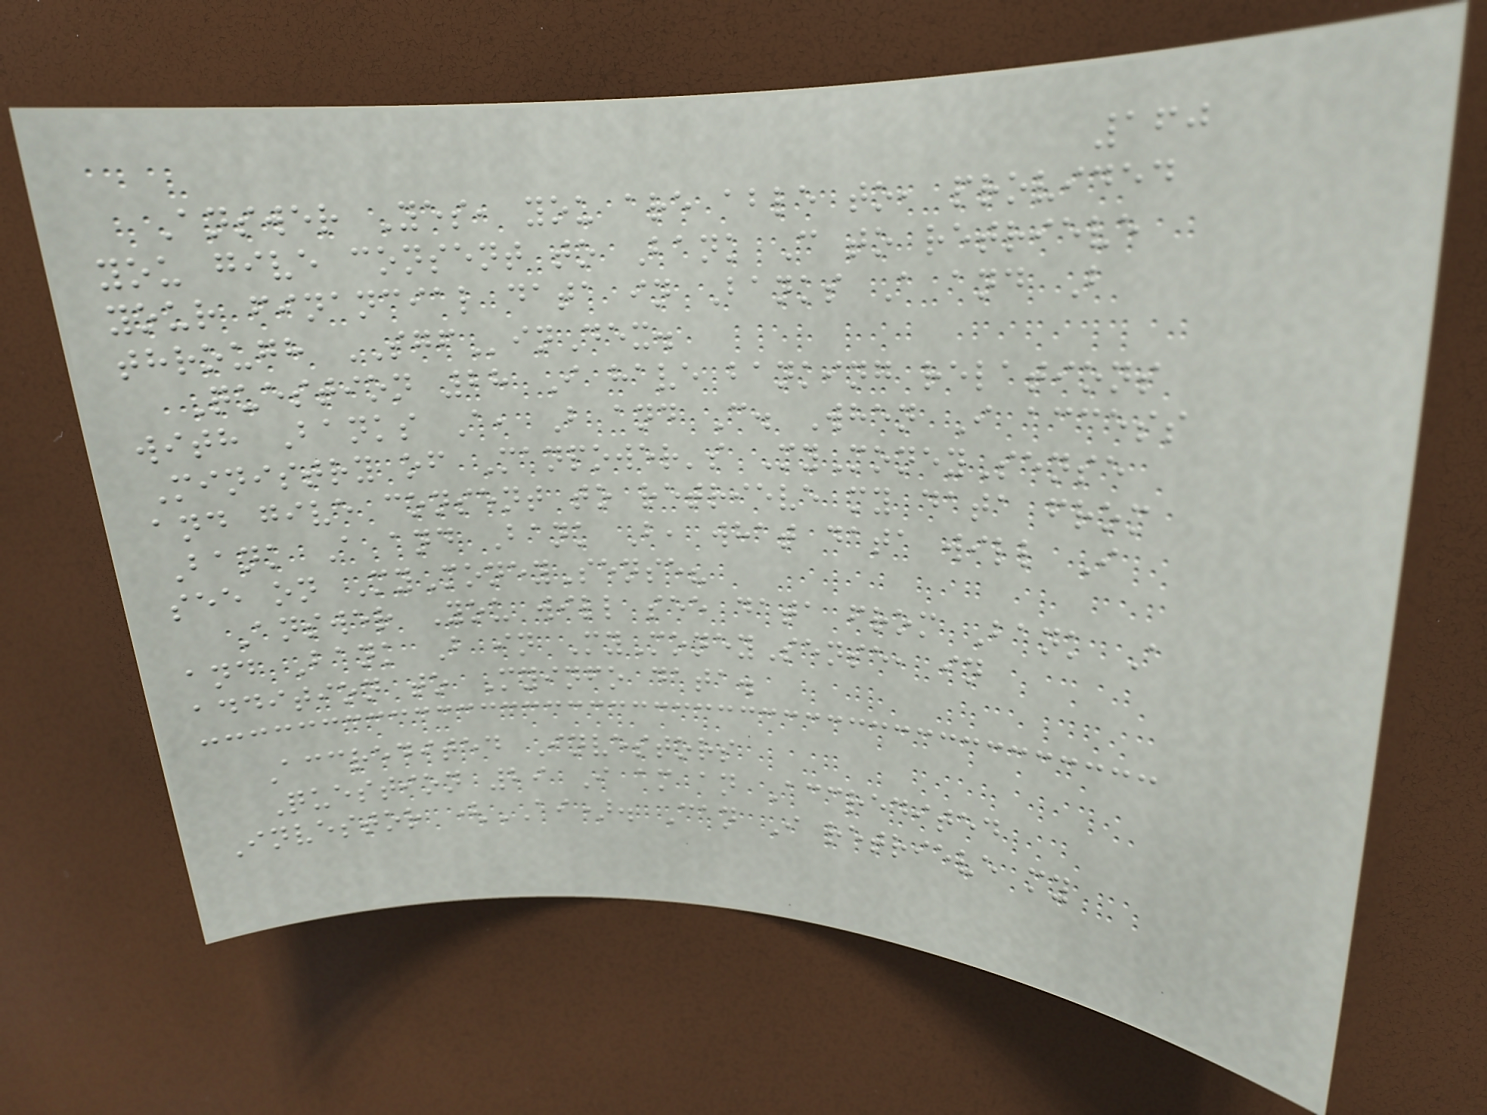160
Answer Yes, you are able to, provided
you give consent to Bank C to retrieve
your financial data in Banks A and B
through SGFinDex.
Question 28 I have banking relations
with Banks A, B and C. When I access
Ministry of Manpower's MyMoneySense
and give consent to retrieve my data from
Bank A and Bank B, what data will I
see on MyMoneySense?
Answer You will see data from Bank A
and Bank B in MyMoneySense, in
addition to Myinfo data.
Accredited Investors
Question 29 I am an Accredited
Investor (AI). Can I retrieve my
